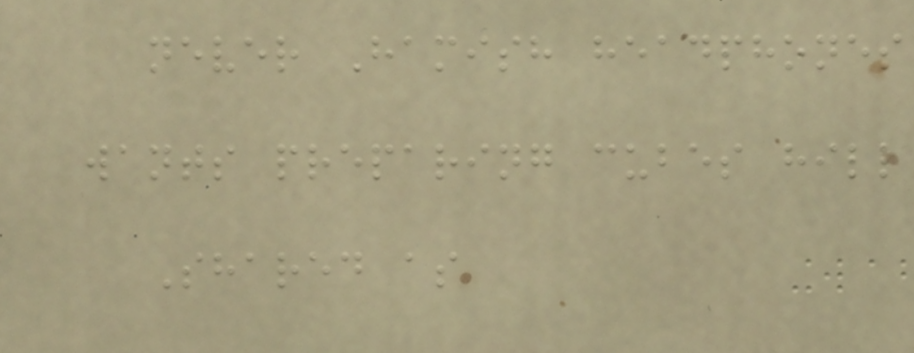never Hamish headphones
wants preparing cubes hill
Shared as
